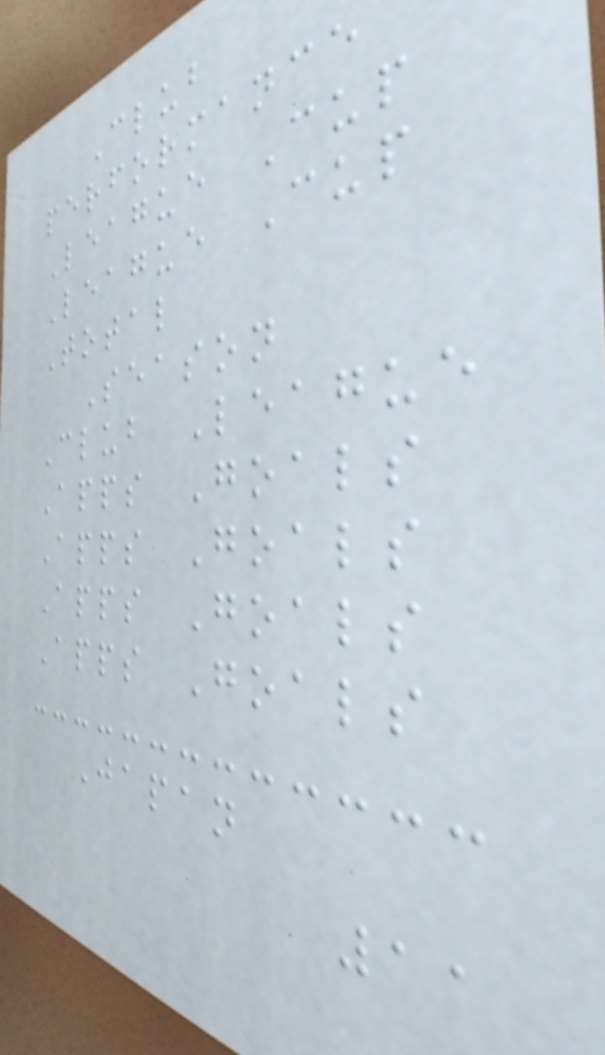Club
performance
League Cup
League Cup
Total
Season
Club League
Apps Goals
Apps Goals
Apps Goals
Apps Goals
Japan
11
